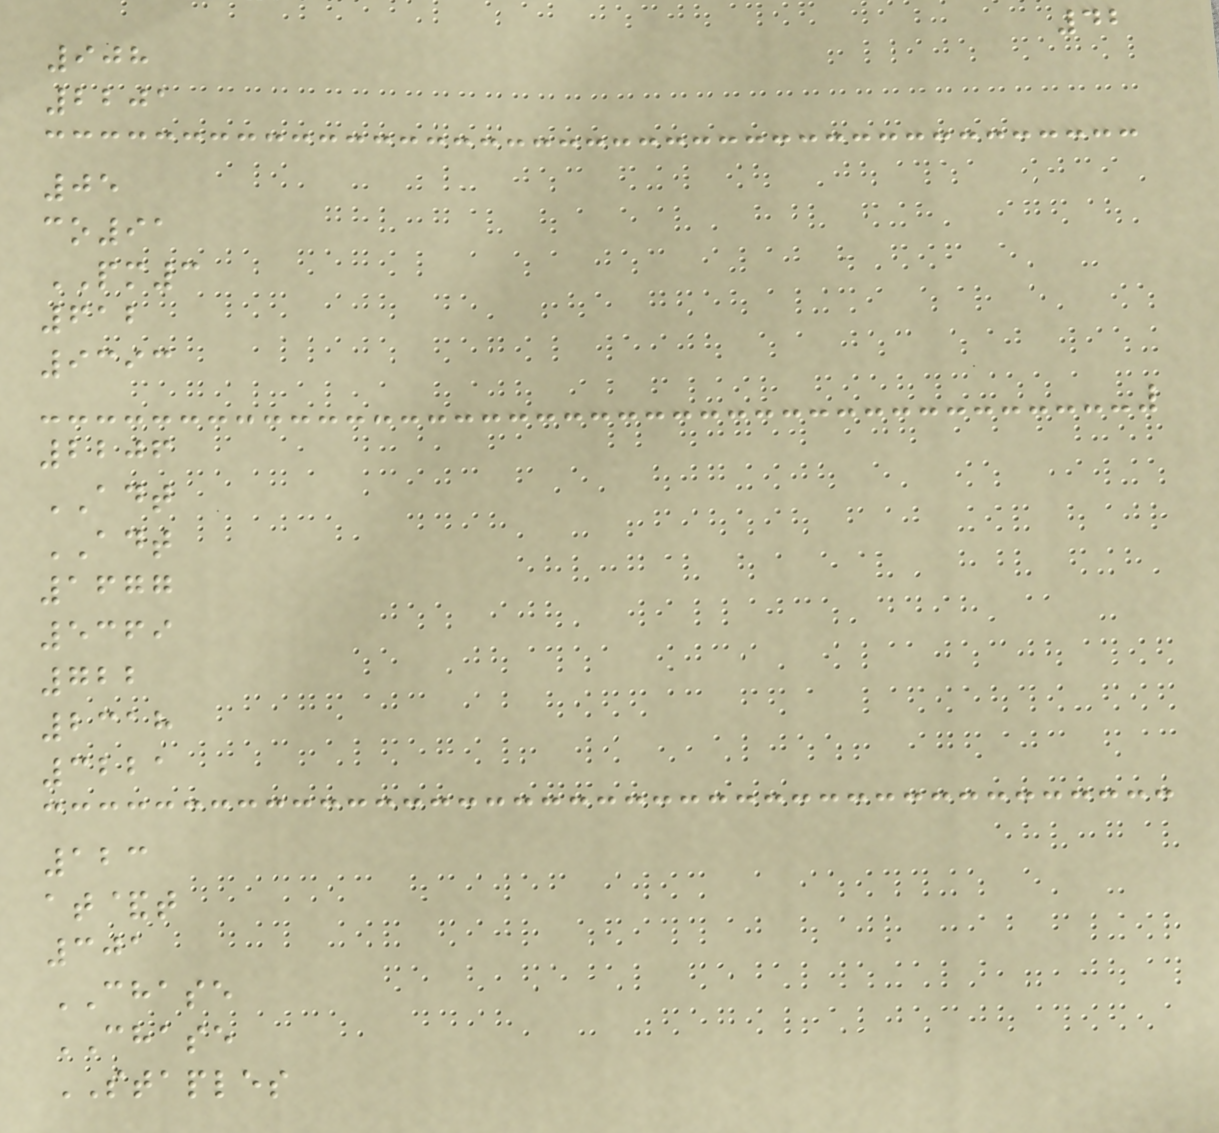42
908
2201
05
co91
PM3
612
9393
2206
ADT
ADT
1677
5369
722
2318
3221
123
at&t
301
CHASE
CHASE
STAPLES
